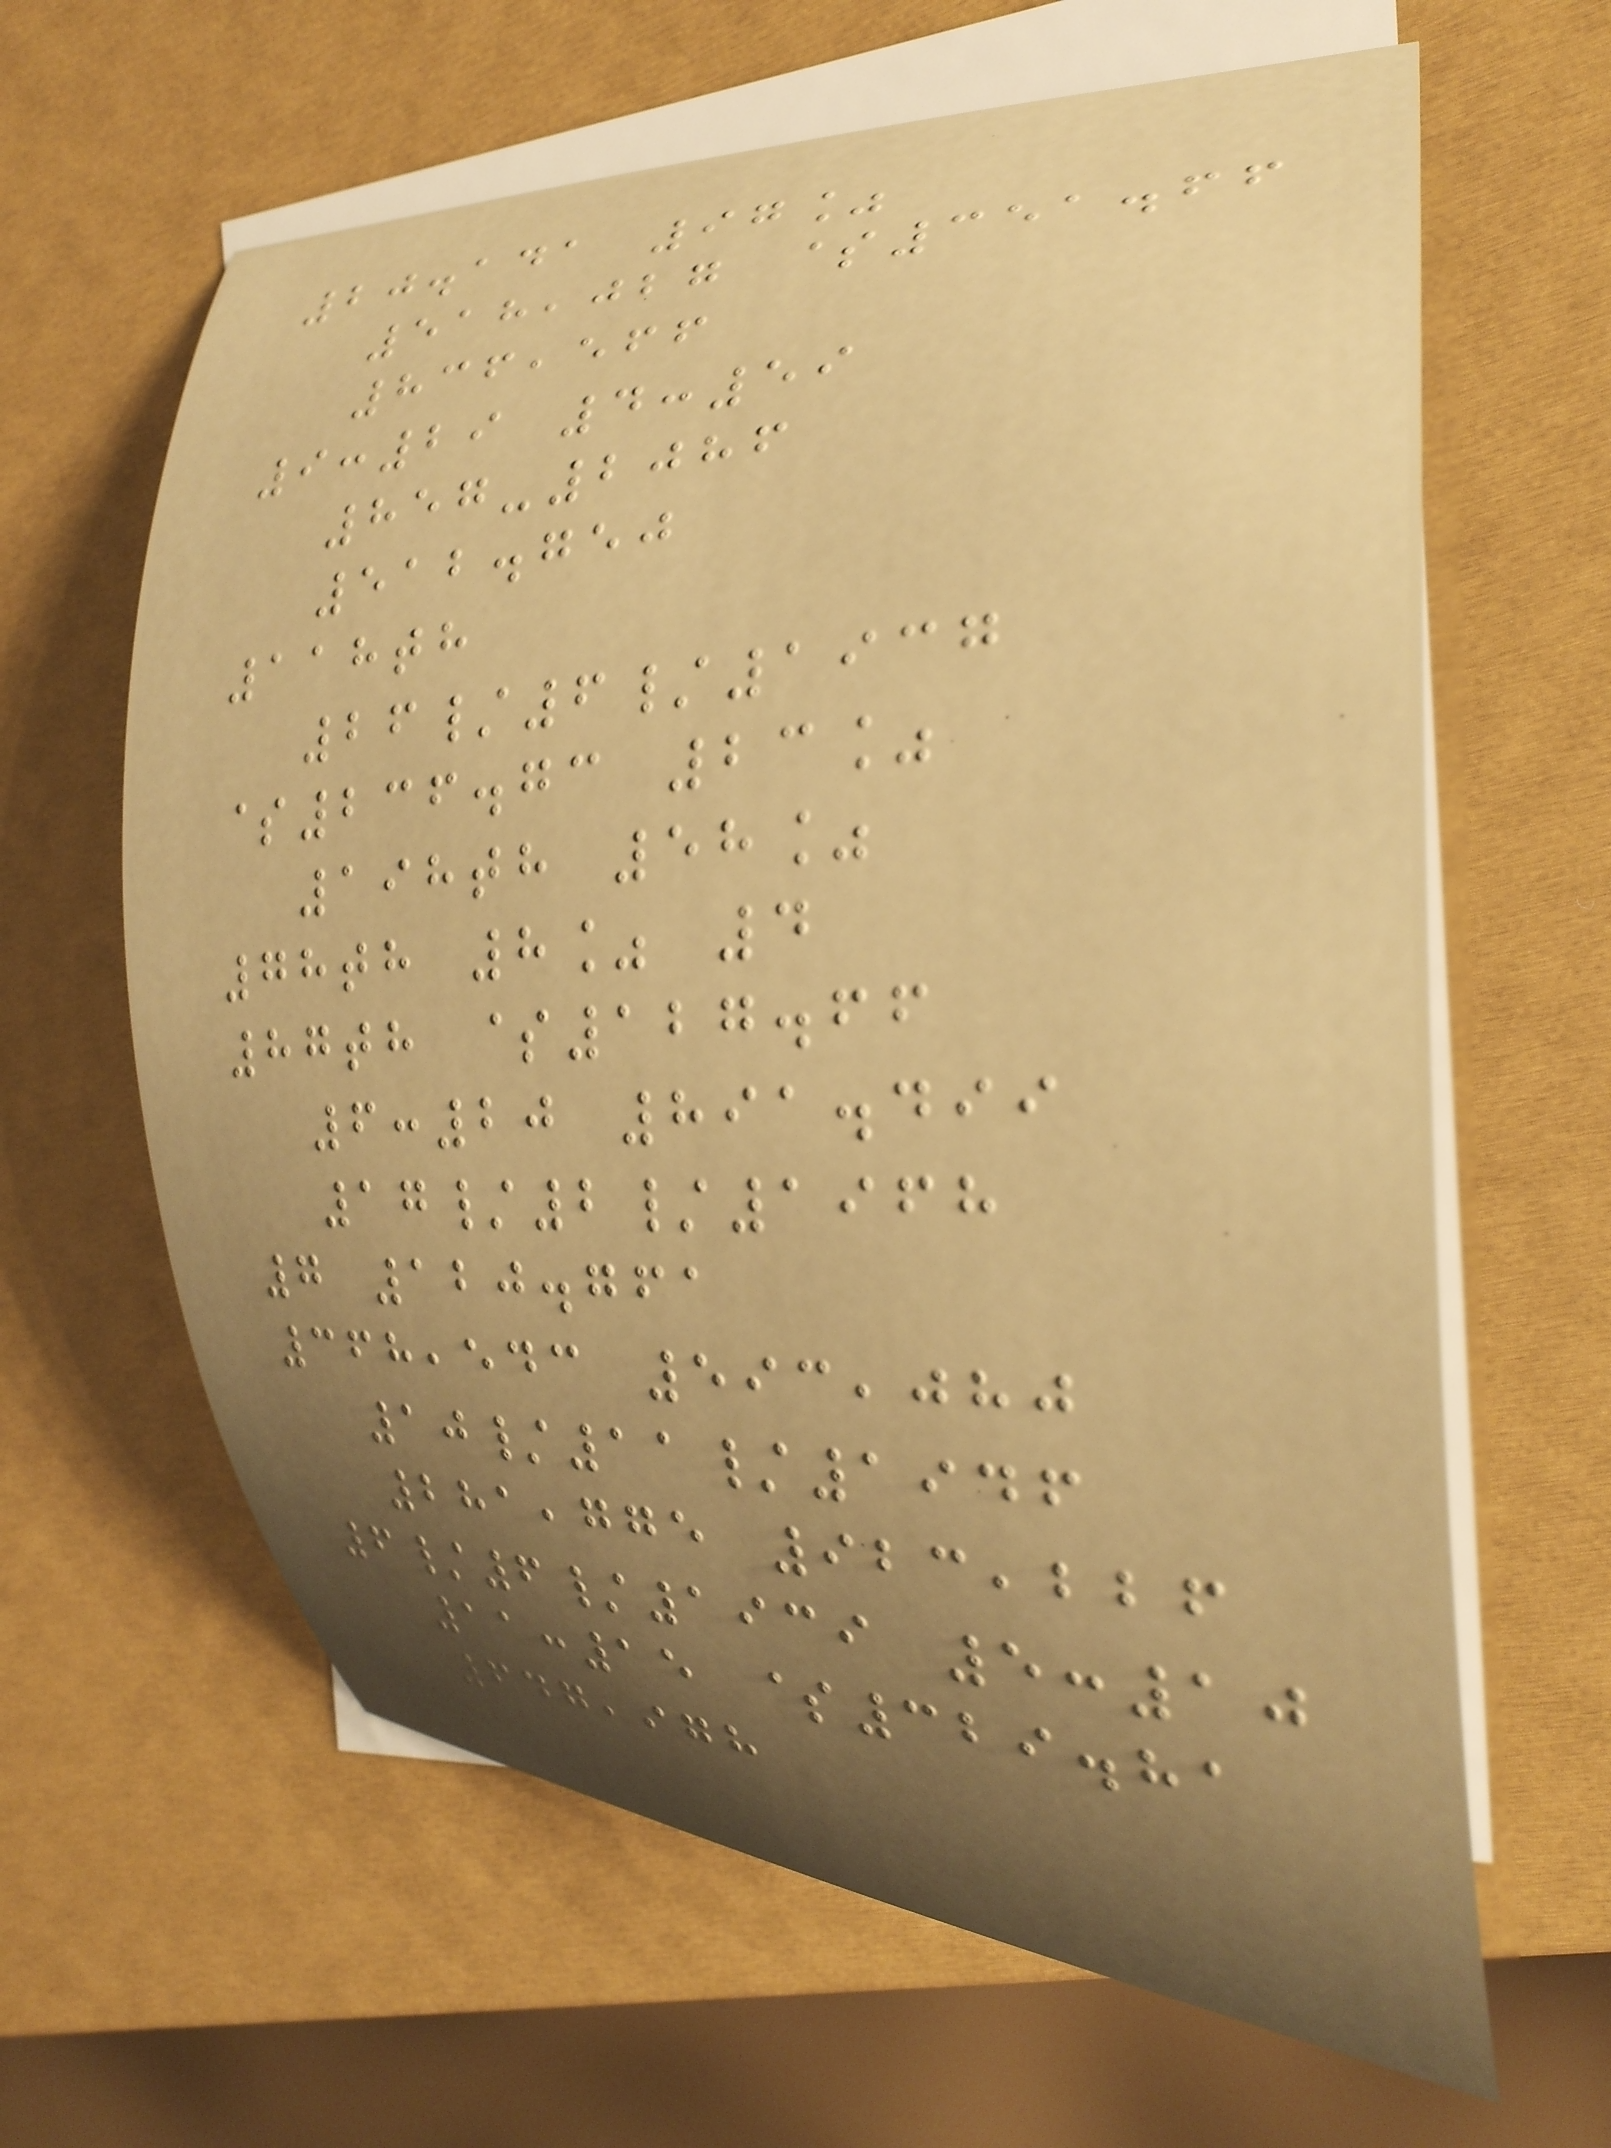20.141 97%
518,027 $351.66
836,566
9:29 4:59
857-2086
512.750
118th
26/6/1937
$236.73 23%
198th 58%
78th 8% 4
87th $127.66
6:20 891.499
17/2/1968
7 120.761
368,543 593,080
10/11/1946
281,775 923,226
6/6/1939 5:10
11:15 $329.81
647,978
